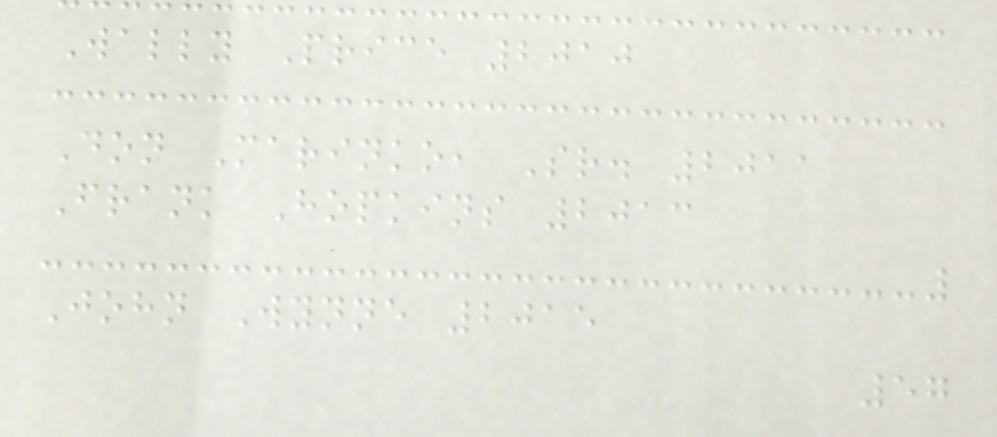Wally Price 2010
Don Marinko, Sr. 2011
Frank Hopkins 2013
John Wynne 2015
57
